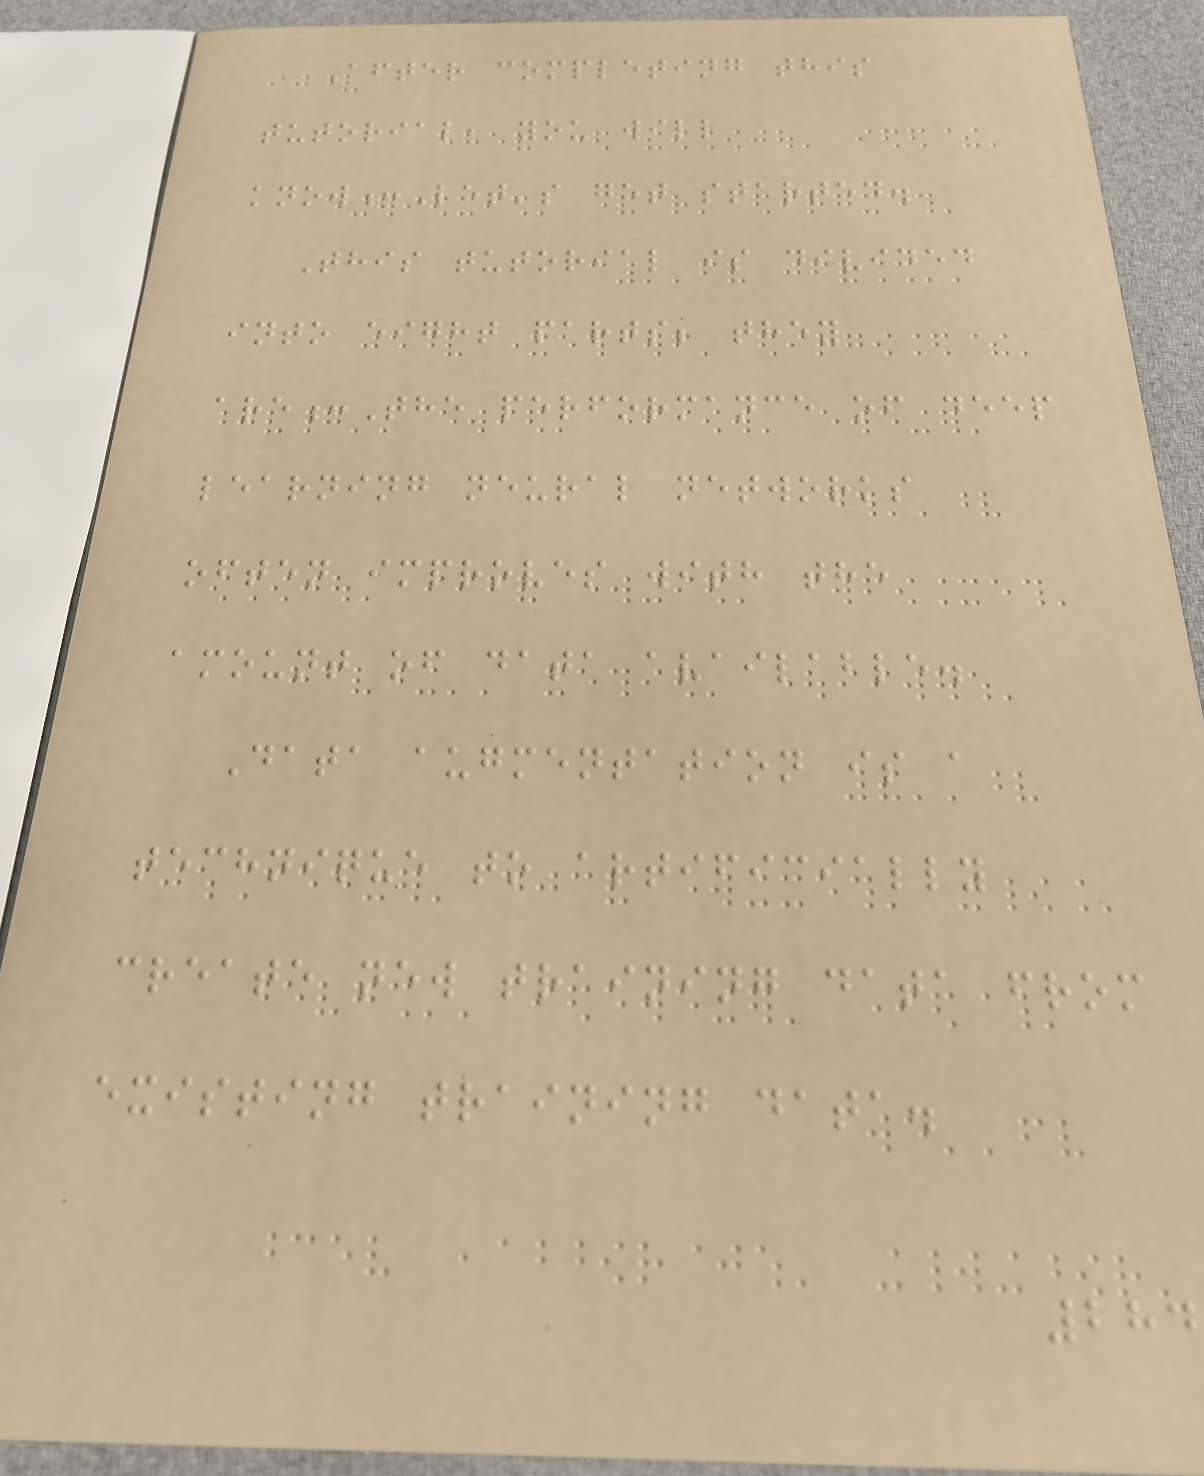After completing this
tutorial, you will
know:Let's get started.
This tutorial is divided
into eight parts; they
are:The performance of deep
learning neural networks
often improves with the
amount of data available.
Data augmentation is a
technique to artificially
create new training data from
existing training data.
284
